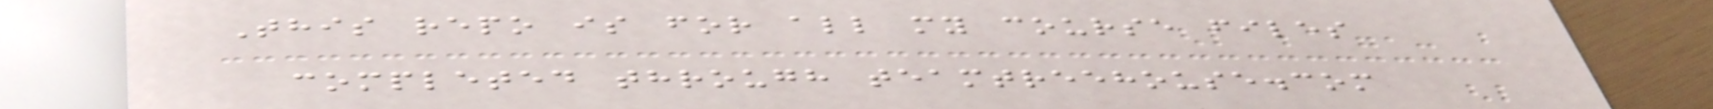This repo is for all my course files
completed through teamtreehouse.com
